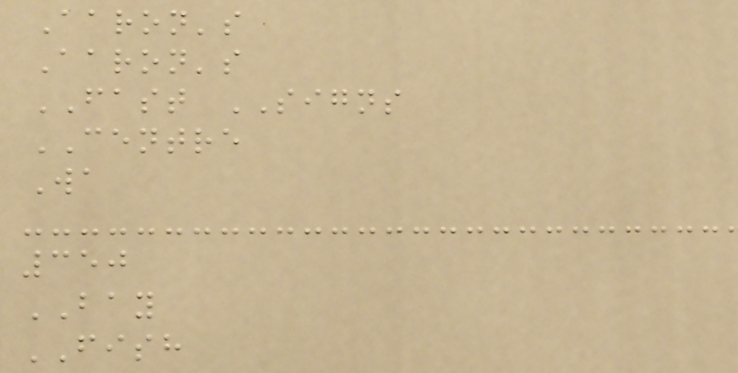Aaron's
Aaron's
FAST SIGNS
CENTRE
Wa
350
BAY
FISH
